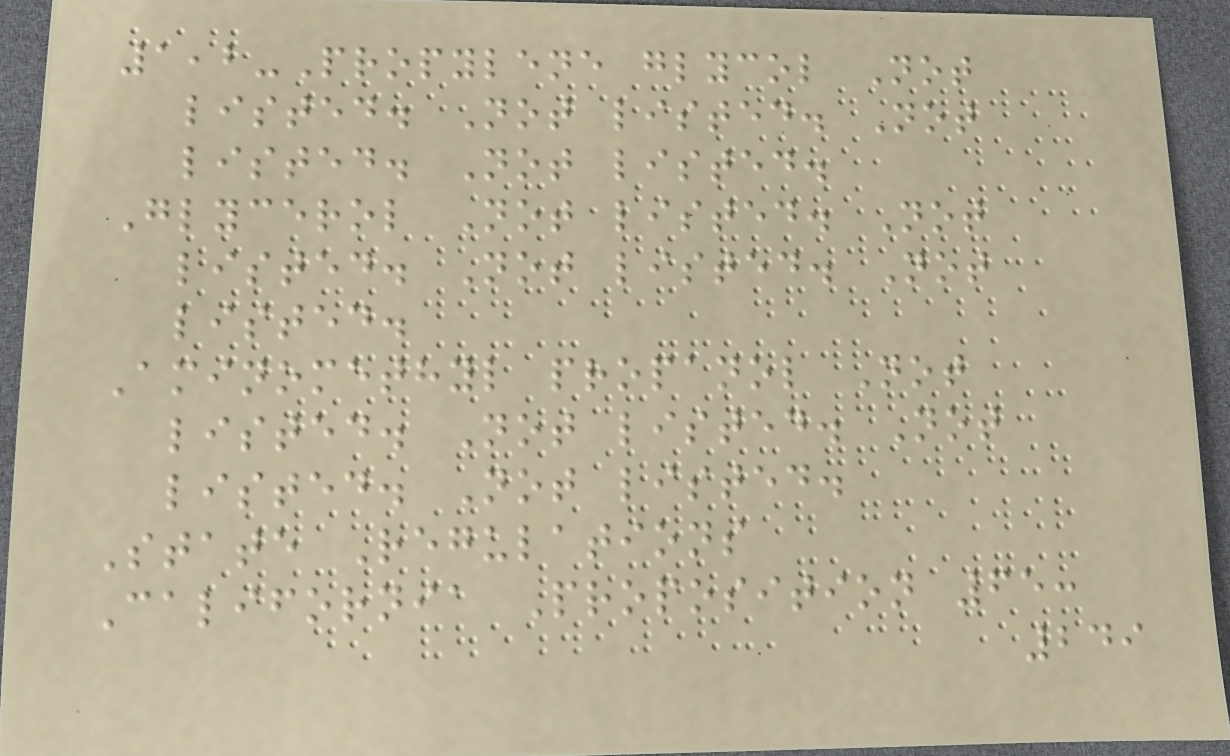1,2-Propylene glycol Not
listed. Not listed. Not
listed. Not listed.
Glycerol Not listed. Not
listed. Not listed. Not
listed.
Aminomethyl propanol Not
listed. Not listed. Not
listed. Not listed.
State Regulations
California Proposition 65:
249
